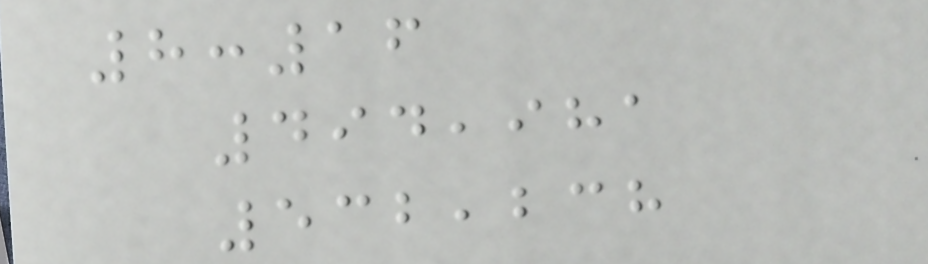8:16
494,981
532,238
